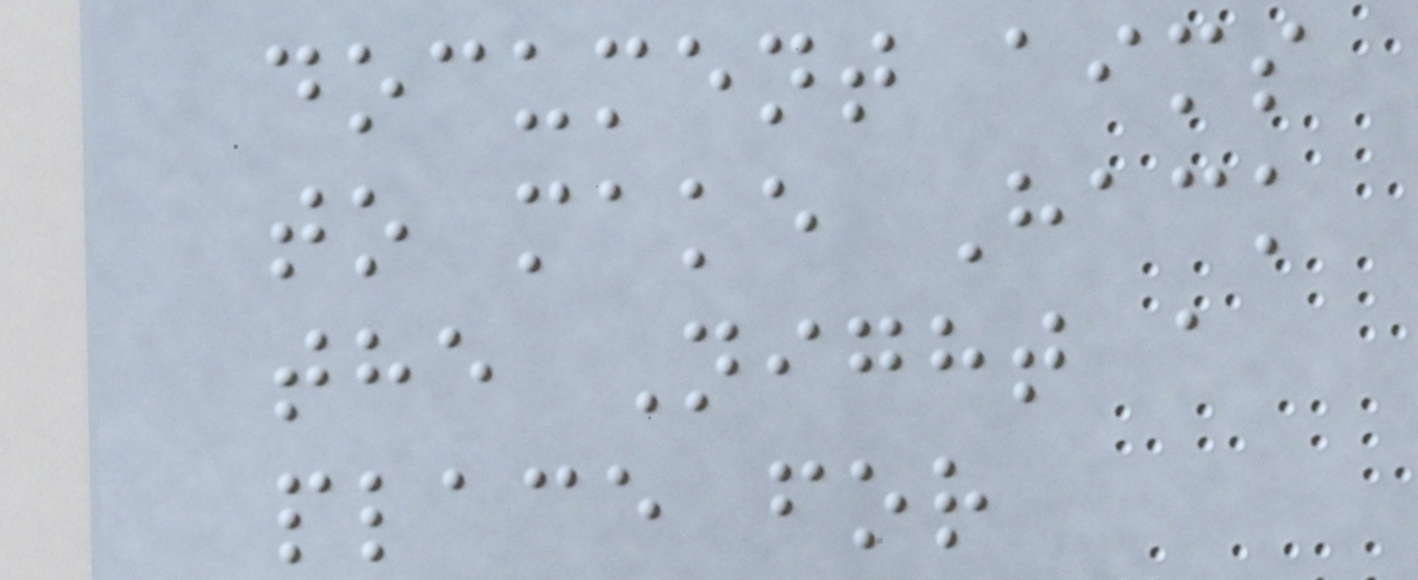document aims
to make Hack
the Night a
place for
